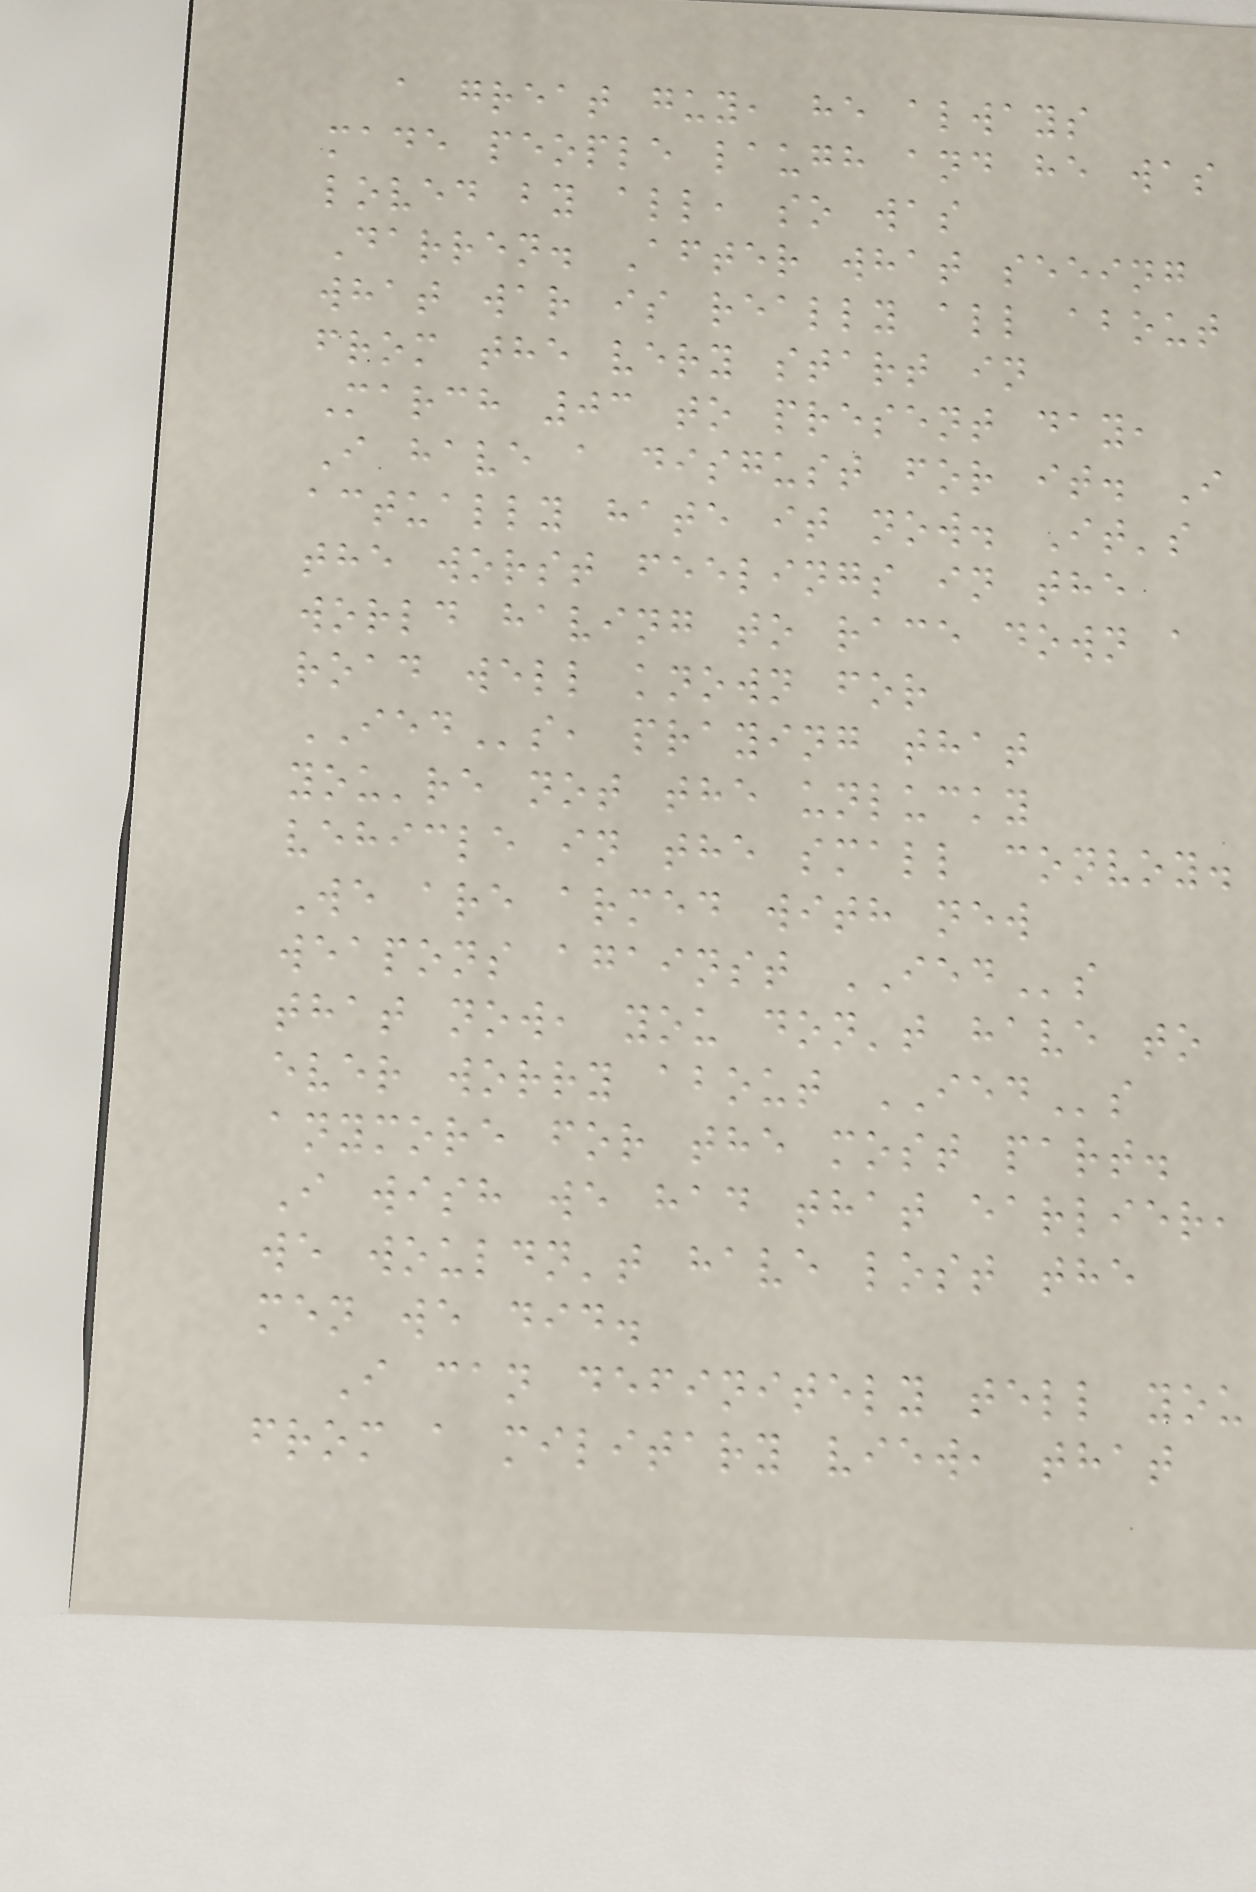a great guy, he always
made people laugh and he was
loved by all, so was
Darren. After what seeing
what war is really all about
from the very start in
March 03 to present day,
I have a disgust for it. I
actually hate it now. It's
the worst feelings in the
world having to race down a
road well known for
IEDs, praying that
you're not the unlucky
vehicle in the small convoy.
We are armed with new
weapons against IEDs
that now, you don't have to
ever worry about IEDs
anymore for the most part.
I wish we had that earlier,
we wouldn't have lost the
men we did.
I can definitely tell you
from a military view, that
